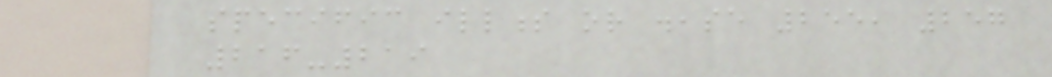specific illness or disease 255, 257
216-219
